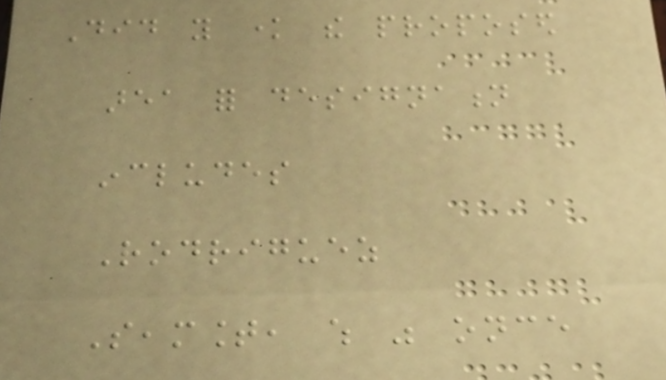Did you know the proposed
area for designation
includes
Rodriguez
Seamount, which was once
